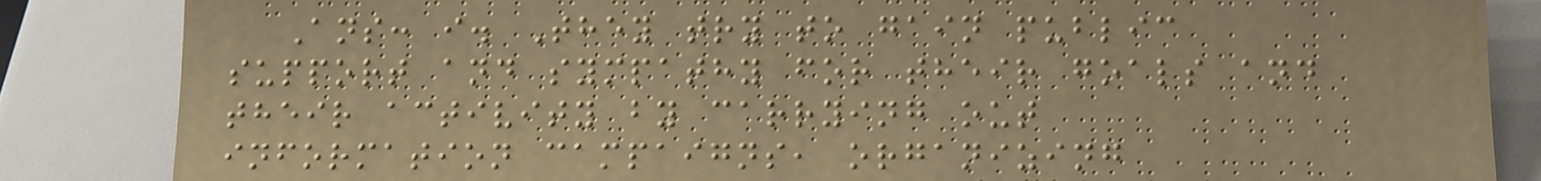Ans: i. They try to gain public
support and sympathy for their goals and
their activity by carrying out
information campaigns, organizing
